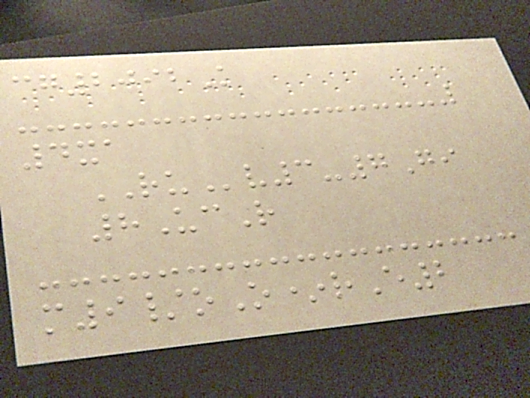cg2092K
4xa
RUv3-7Gi
8UcR
m9/oO*rE2
